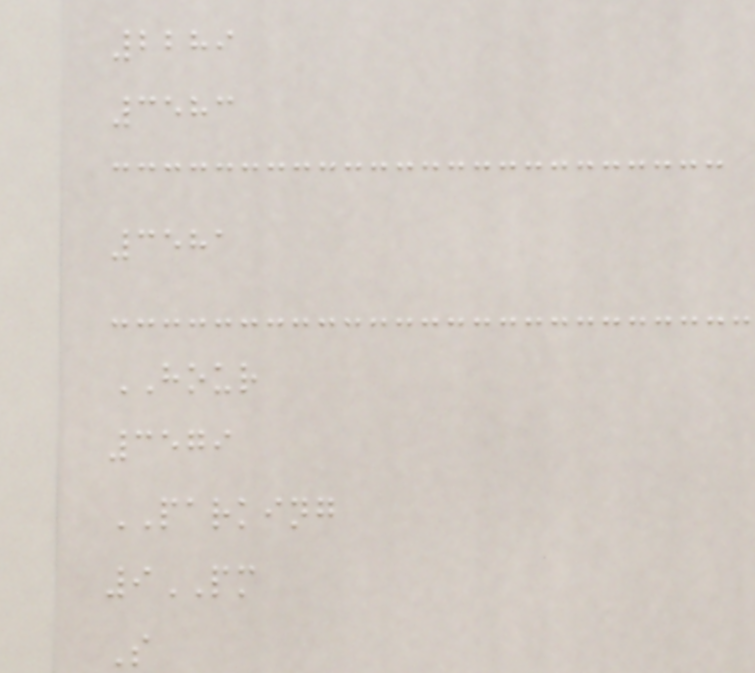2289
3583
3581
HOUR
3579
PARKING
9PM
S
